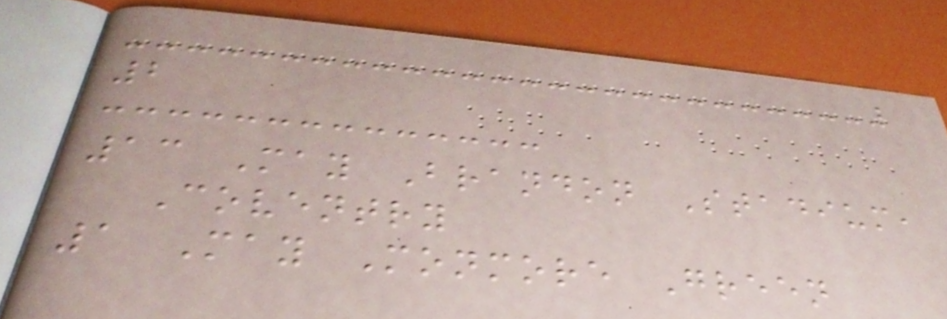2
13 May Brandon Stadium,
Coventry
1 May Monmore Green
